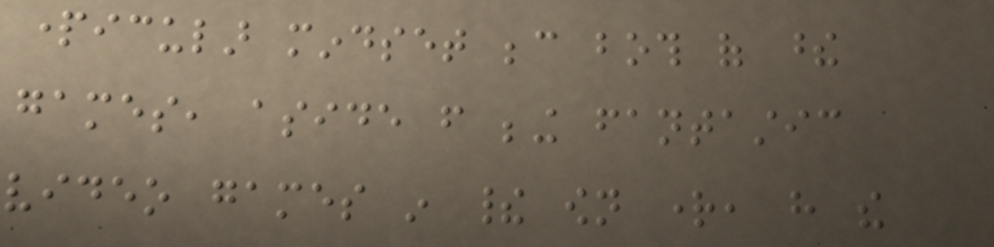particular mindset because both of these
games, aside from being fantastic
video games in their own right, have the
